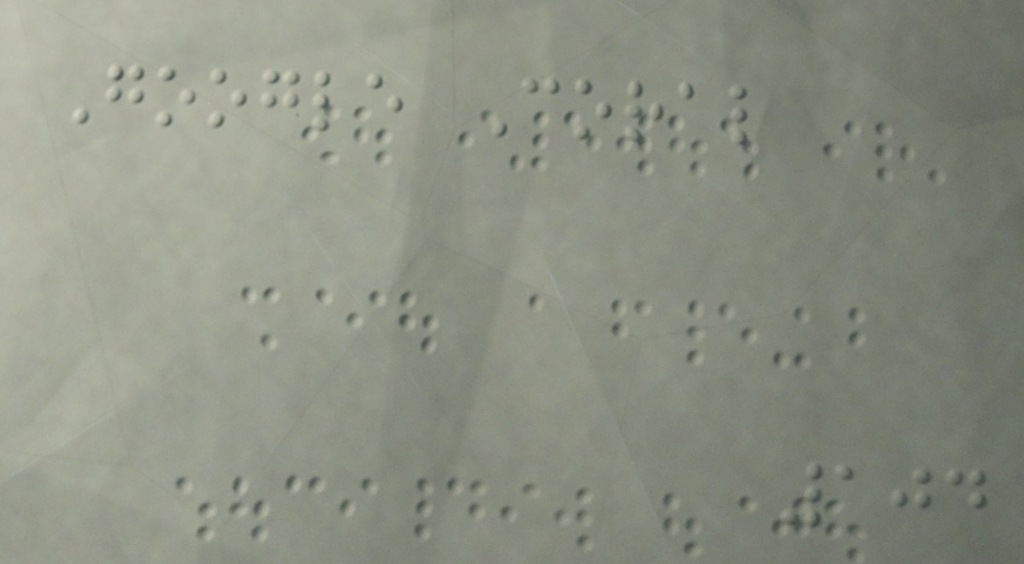Google Coral
104
